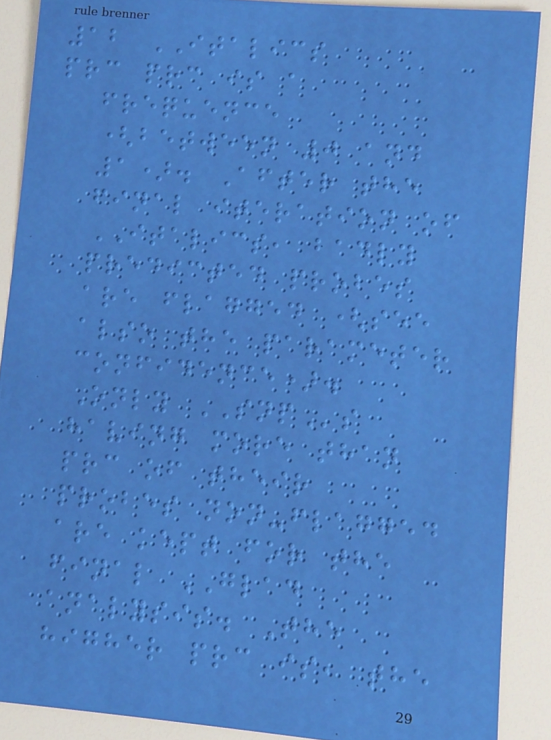12 ITALICS
prc prc is a
frequence
(between 0 and
1). After the
final iteration of
ITALICS, badly
predicted probes
are flagged (see
also the parameter
confidence).
Only SNPs
having more than
prc of their
probes non-flagged
are kept for the
final GLAD
analysis. The
higher prc is, the
